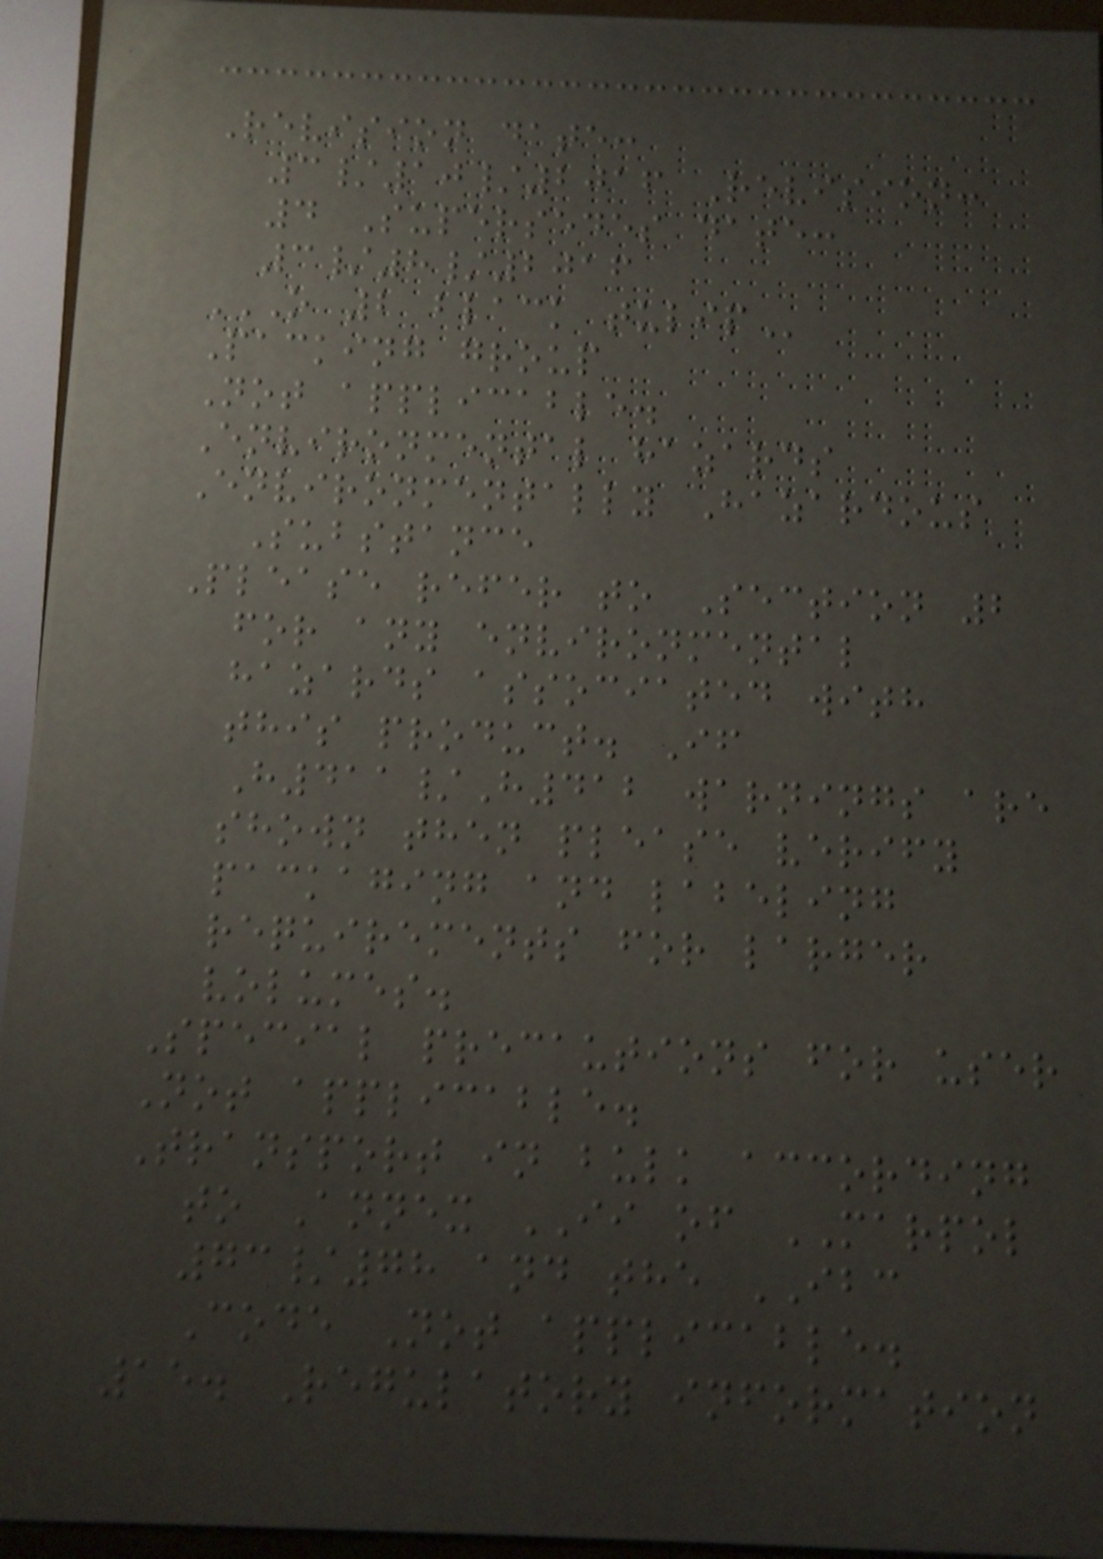Revision date:
3/10/2016 Revision:
4 Supersedes date:
3/8/2016
O 2 BLACK TULIP
Packing group
Not applicable.
Environmental hazards
Environmentally Hazardous
Substance
Please refer to Section 2
for any environmental
hazards associated with
this product. If
H411/H412 warnings are
shown then please verify
packaging and labeling
requirements for larger
volumes.
Special precautions for user
Not applicable.
Transport in bulk according
to Annex II of MARPOL
73/78 and the IBC
Code Not applicable.
15. Regulatory information
